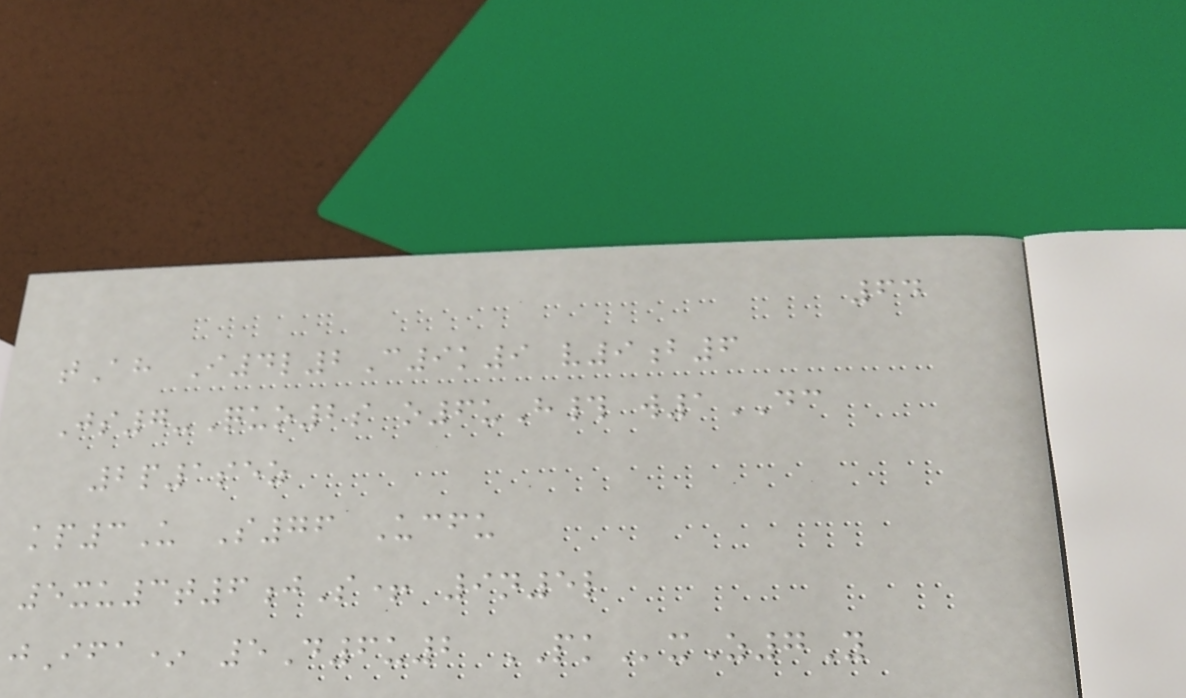64
tAh I4l2C9k9 v9b6
Js7-Quo2s o6uH# w1DC
2p1sez
kp3U S76 Ucfu
5xu3t6jS+ 9n5l
jIfa* 5D6u2 PKxZ7Y
